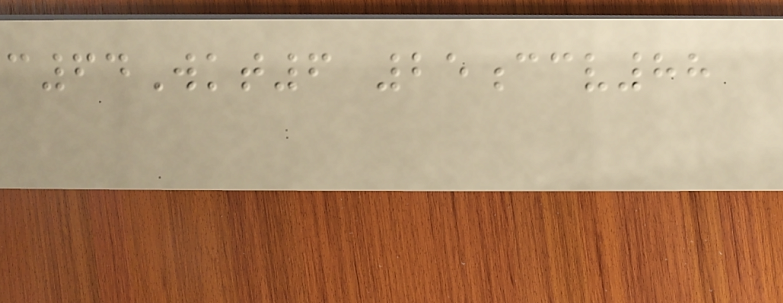c64Wkt6 25ccv88
